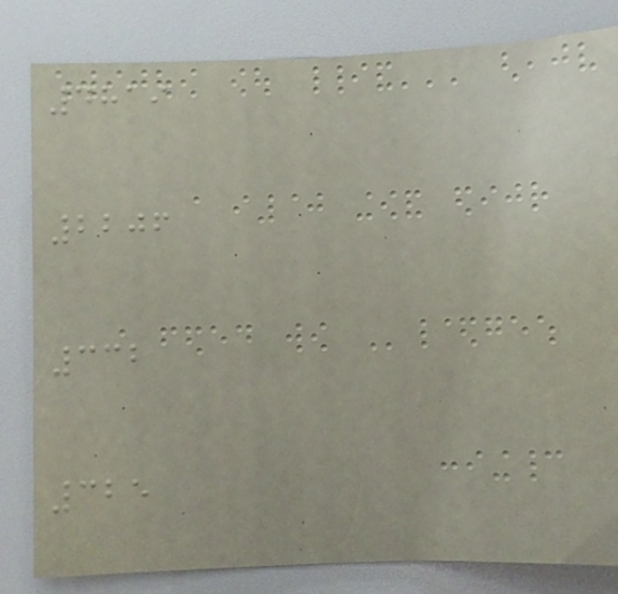4819
2206
332
325
